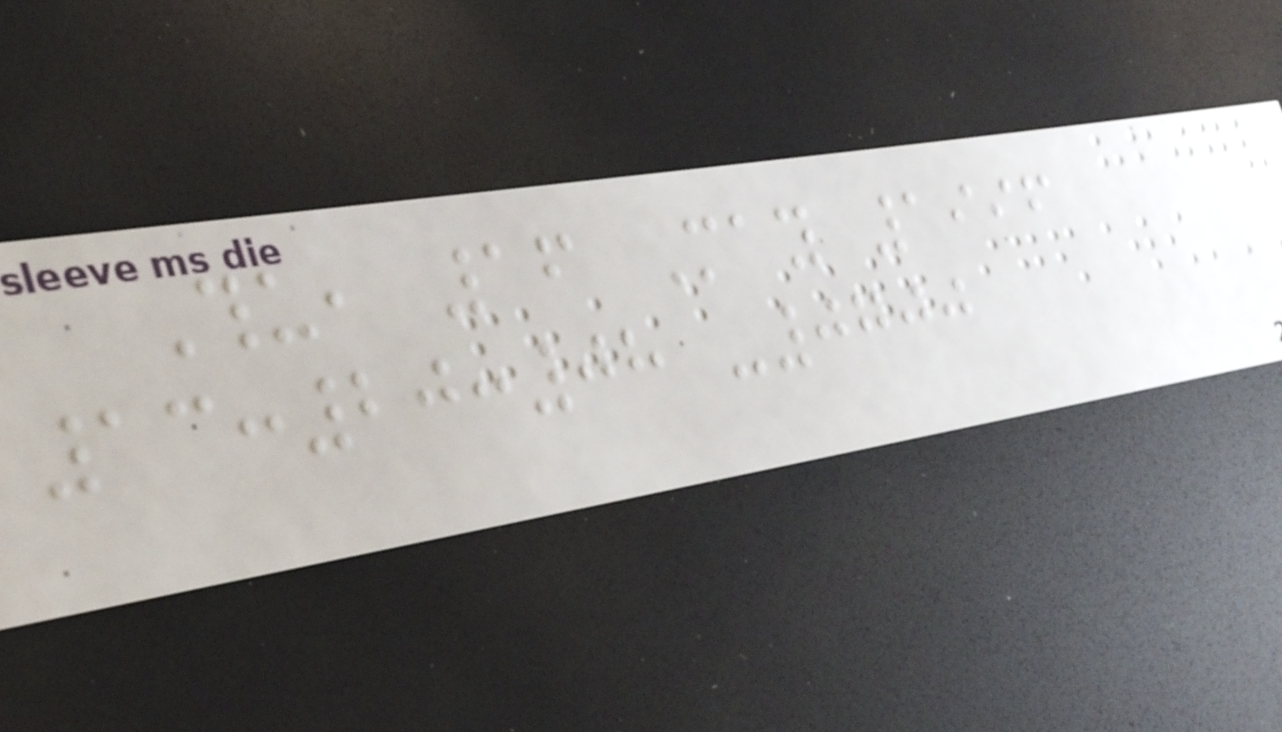Thu, 16 May 1996
13:20:08 -0700
